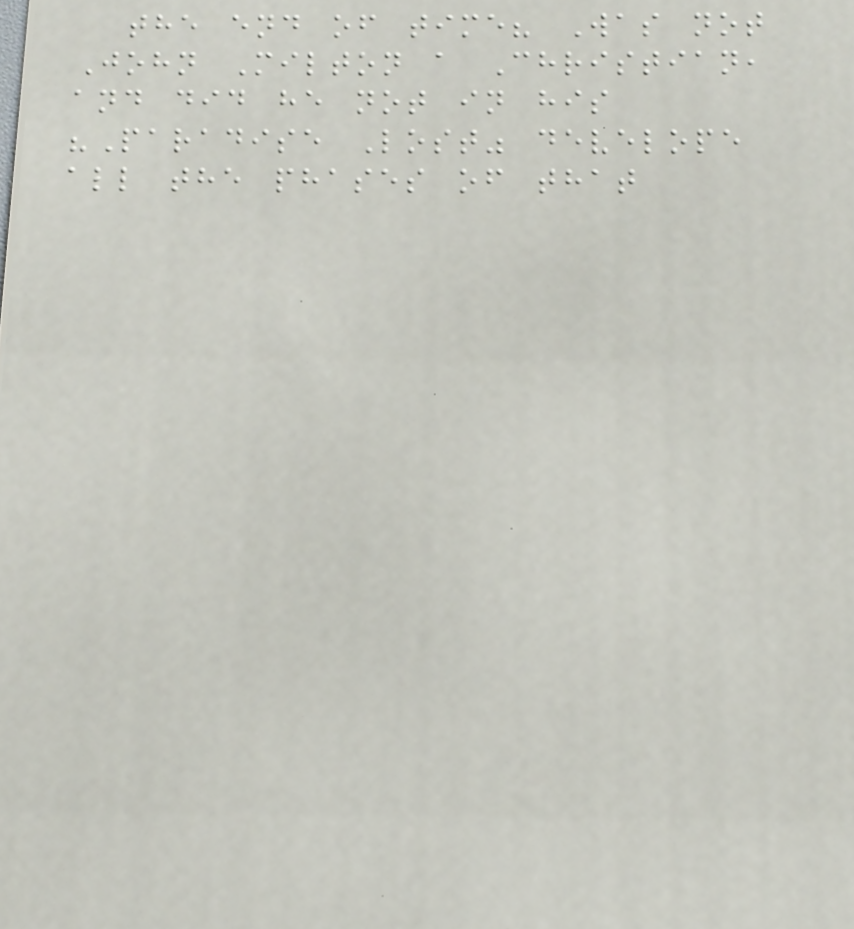the end of time? Was not
John Milton a Christian,
and did he not in his
"Paradise Lost" develope
all the phases of that
